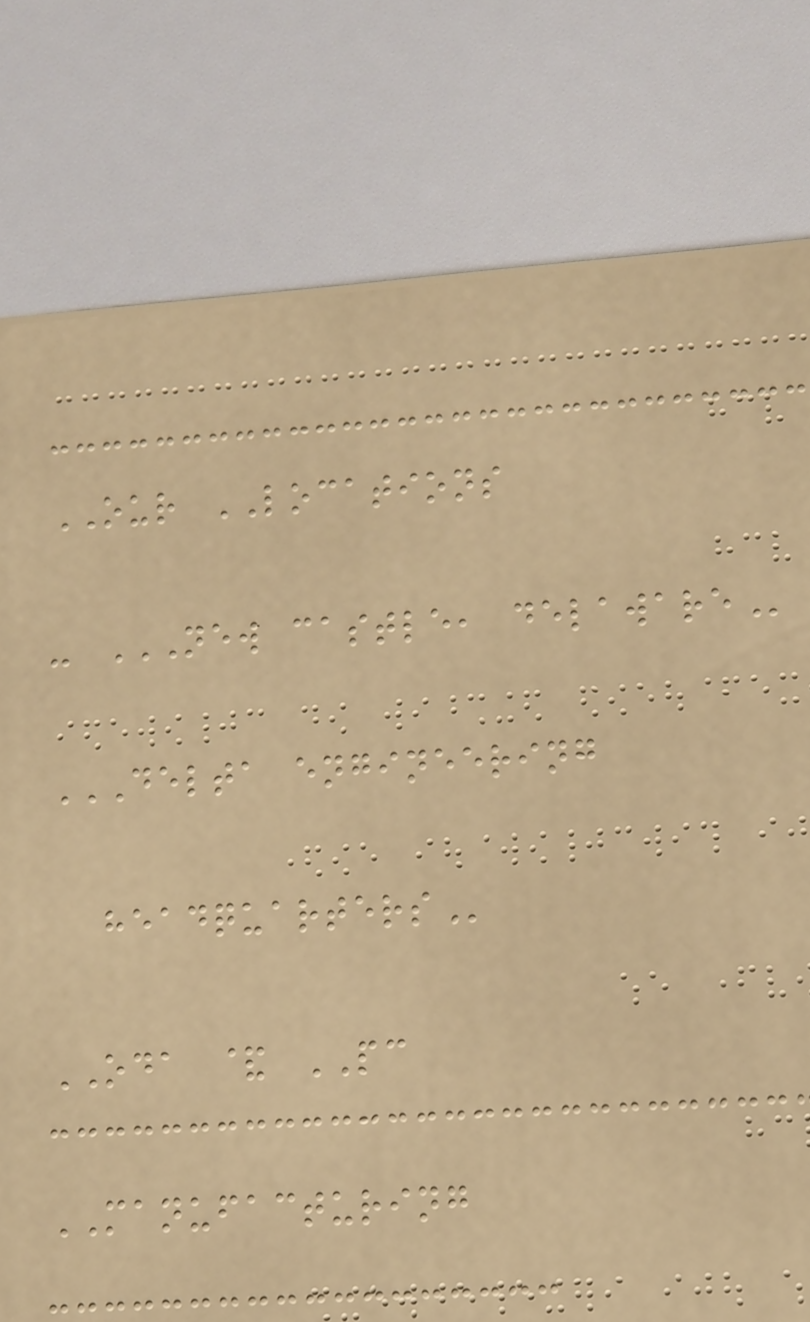OUR LOCATIONS
- NEW CASTLE, DELAWARE
DELTA ENGINEERING
HEADQUARTERS
ODA & PC
MANUFACTURING
